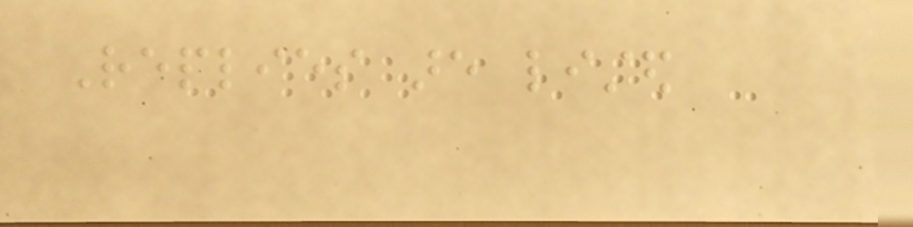Replies are listed
